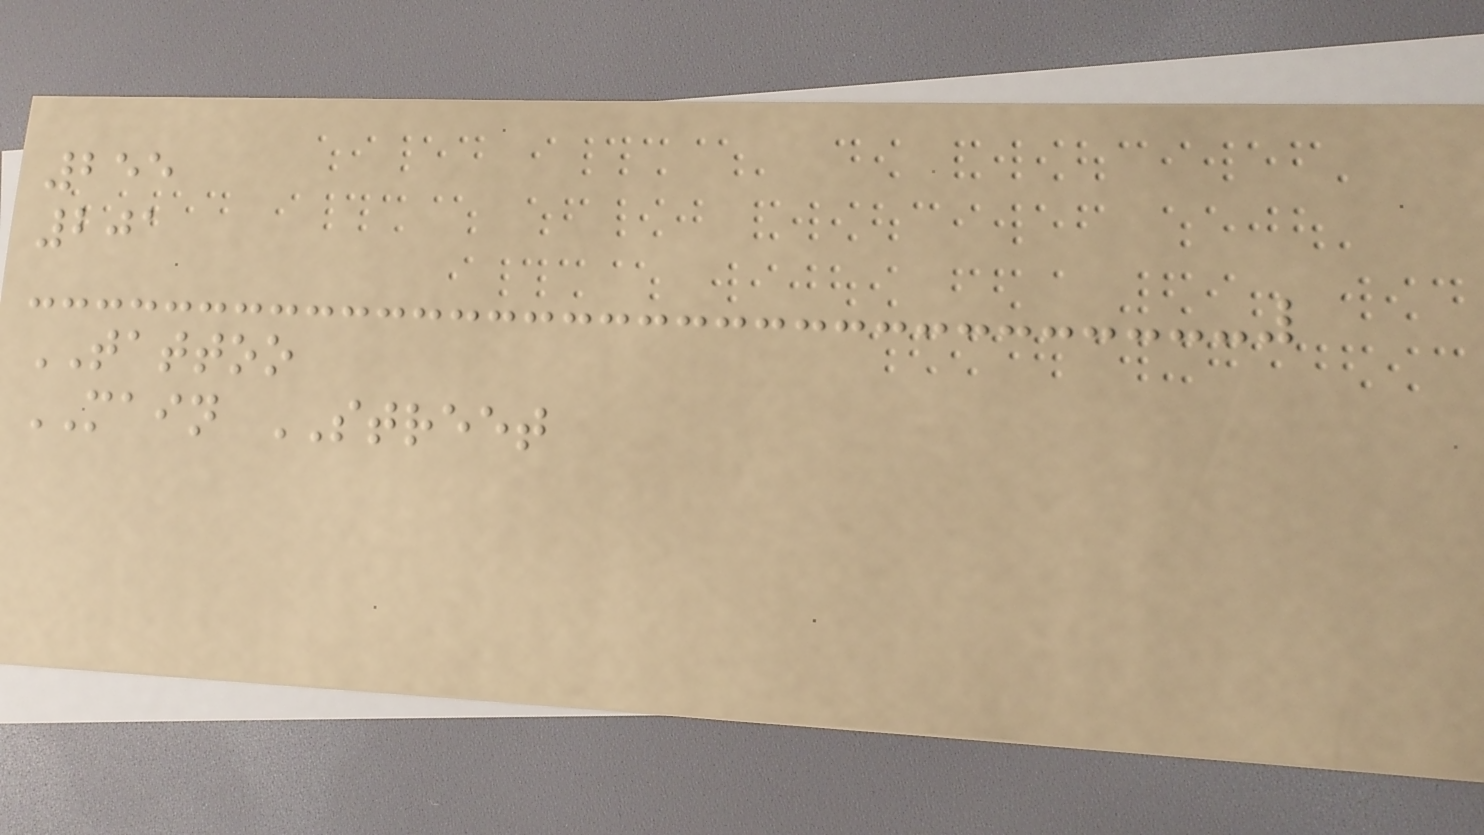255
201
TATTOO
MAIN STREET
